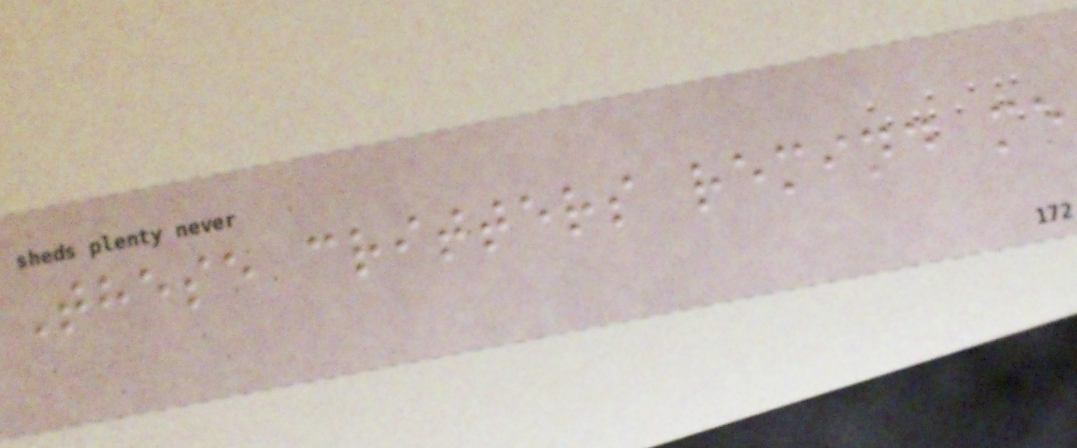These critters remind me
